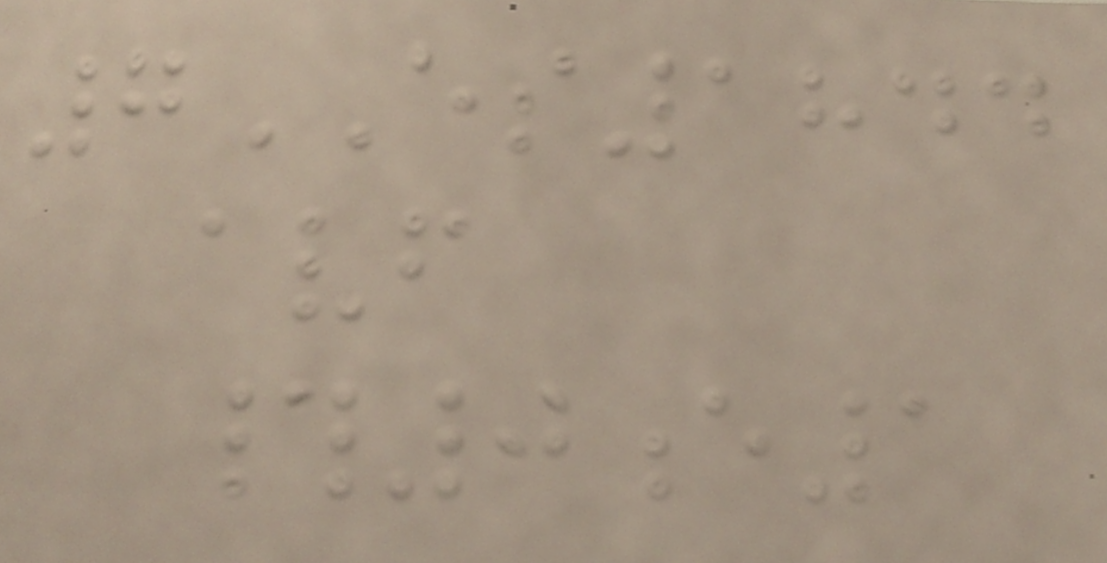7ES1844
avf
#0e1
